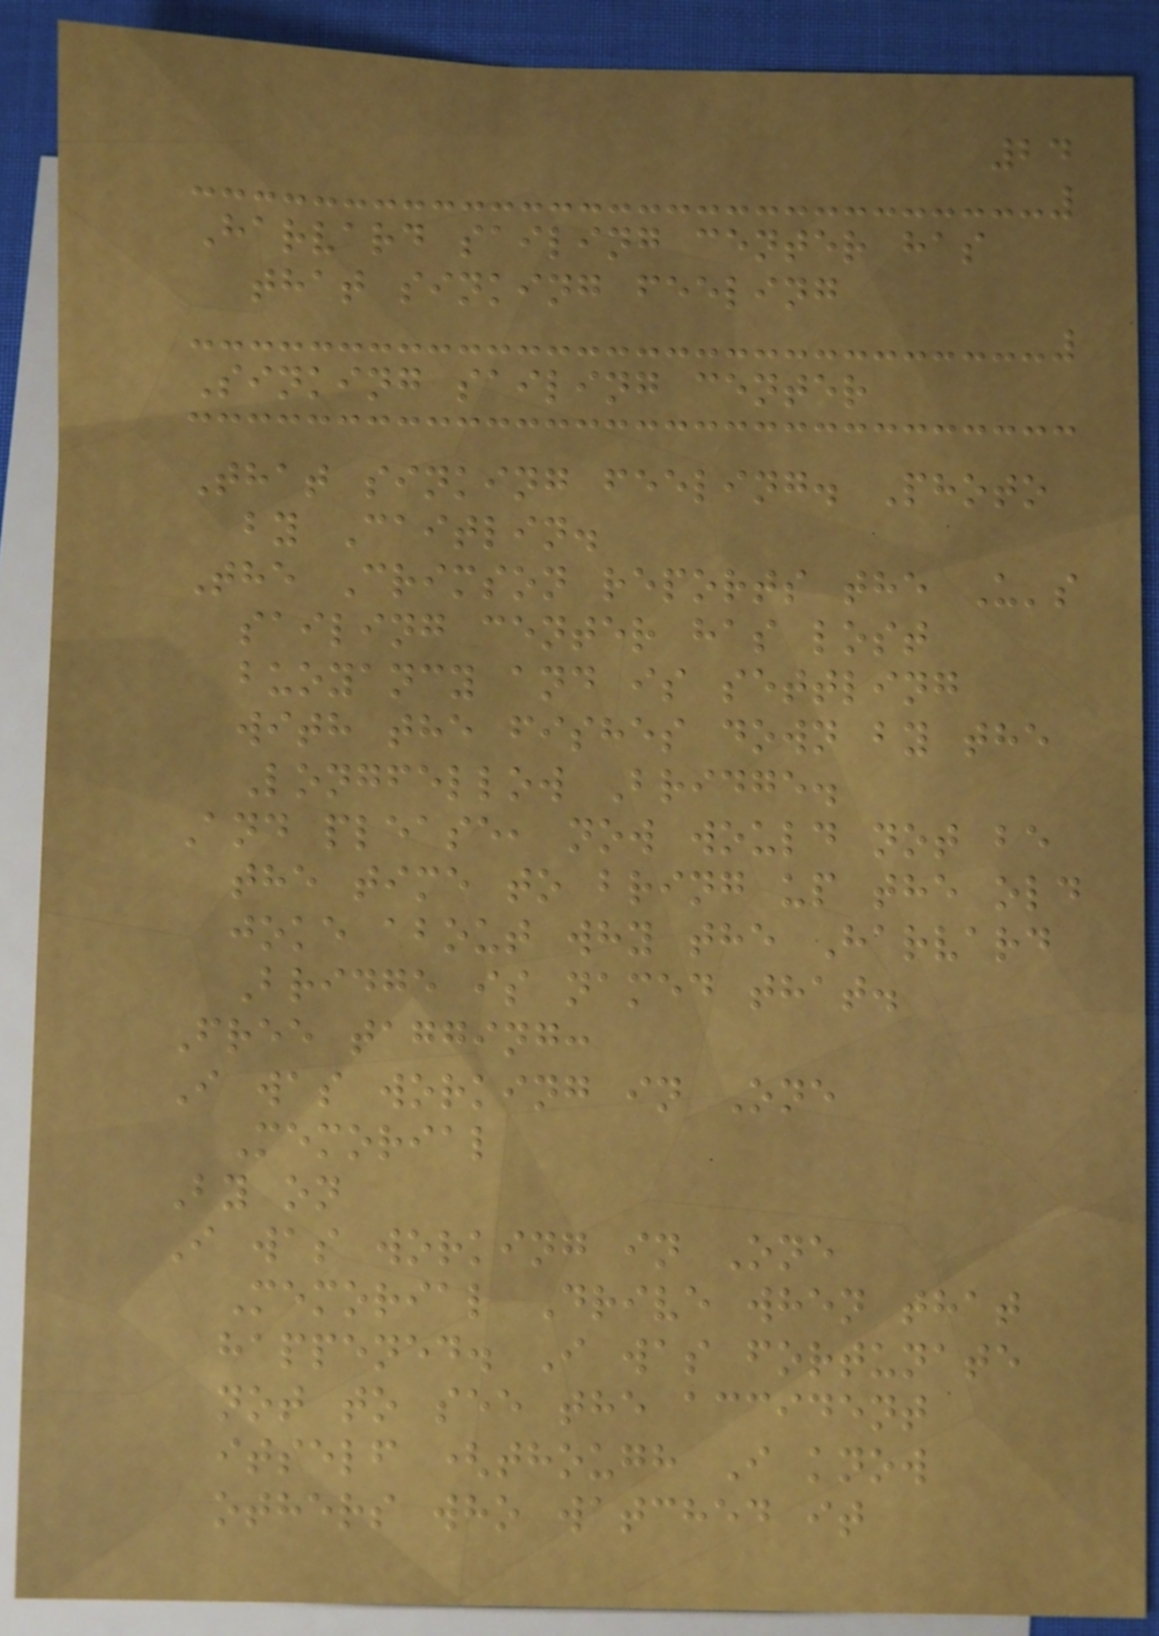24
Harvard sailing center has
that sinking feeling
Sinking sailing center
That sinking feeling. Photo
by Caitlin.
The Crimson reports the U's
sailing center has lost
buoyancy and is settling
with the fishes down by the
Longfellow Bridge.
And please, now would not be
the time to bring up the old
joke about why the Harvard
Bridge is named that.
Free tagging:
I was working in One
Memorial
By on
I was working in One
Memorial Drive when that
happened. I was fortunate
not to see the accident
itself (though I know
others who watched it
